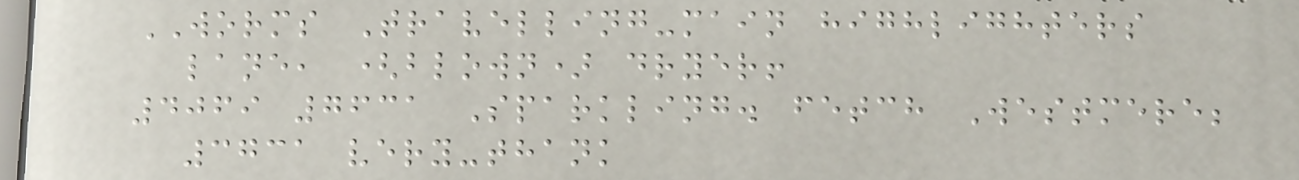WORMS Travelling-main highlighters
lane, (blown) dryer!
4069 7631 Sparkling. fetch Westmere;
3731 very-thank
